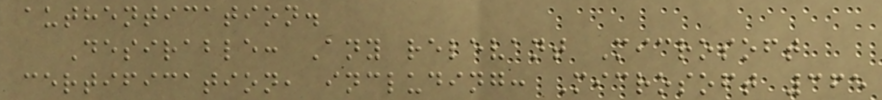authentication.
Desirable: Any relevant Microsoft
certification, including: Microsoft 365
